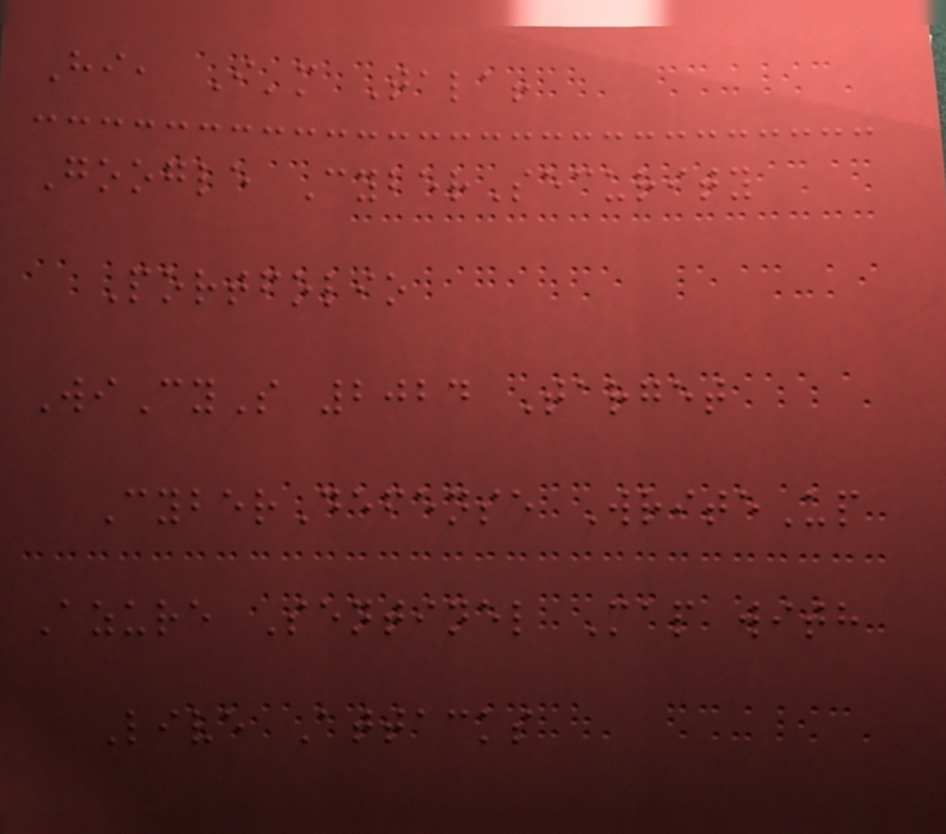Hi, I'm Tala!
Google CyberSecurity
Portfolio
WiCyS 2024 Target
CyberDefense WriteUp
Azure Sentinel Map with
Live Attacks
